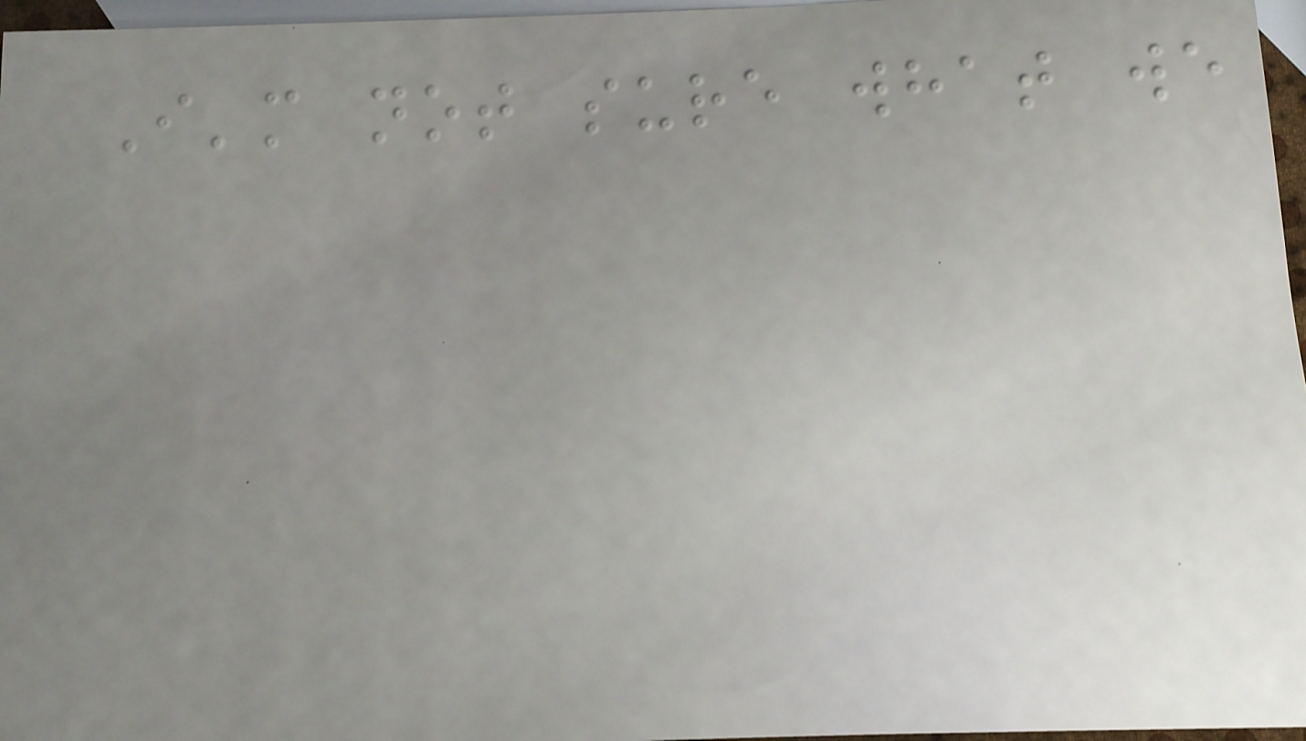I'm not sure what we
